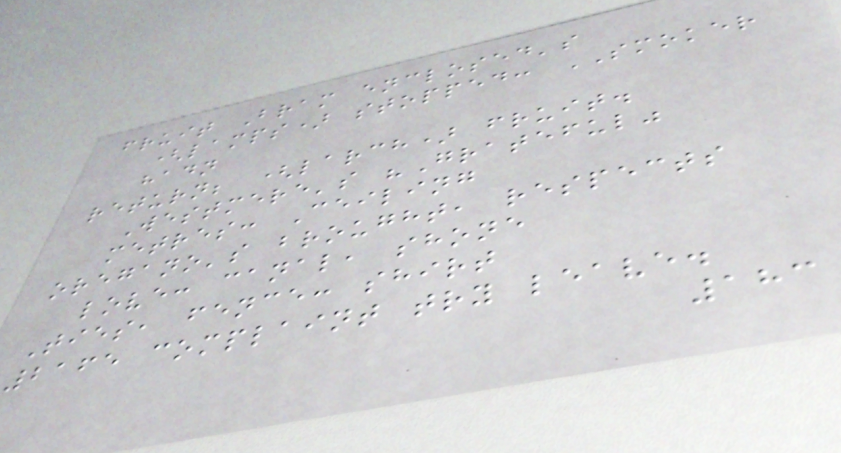fruit Bram enclosed's
(lamps) stopped: SMOKER
hadn
return; (larch) fruit.
Westmere's "Grateful"
metres: Ceiling
oregano's brought, respects
love: canal, shone
Ties, fence: shirt
2165 complaint try leave.
183
